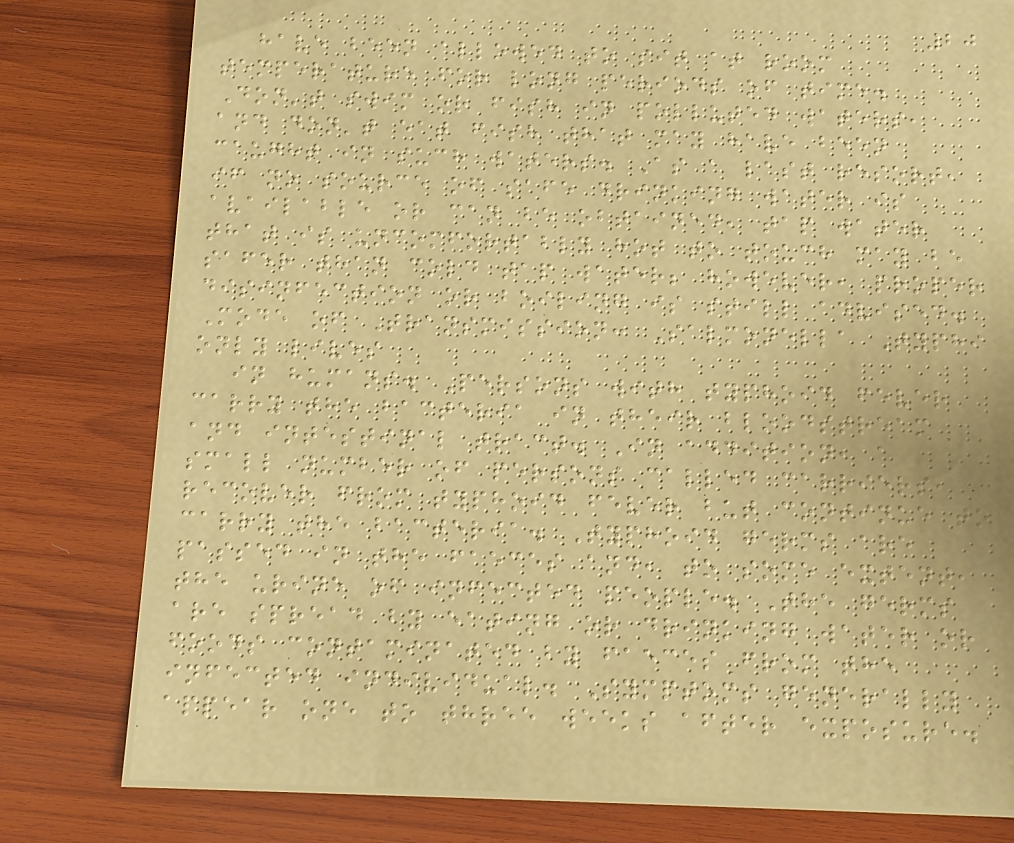20
have been allowed to sit at room
temperature for long periods of time.
Don't swim or fish in polluted waters,
and don't eat fish that may have been
caught in such waters. As a last resort,
if no source of safe drinking water is
available or can be obtained, tap water
that is uncomfortably hot to touch may be
safer than cold tap water; however, proper
disinfection or boiling is still advised.
Mode of Transmission: Salmonella Typhi
only lives
in humans. Persons with typhoid fever
carry the bacteria in their bloodstream
and intestinal tract. In addition, a
small number of persons called carriers,
recover from typhoid fever but continue to
carry the bacteria. Typhoid germs are
passed in the faeces and, to some extent,
the urine of infected people. The germs
are spread by eating or drinking water or
foods contaminated by faeces from the
infected individual. Symptoms generally
appear one to three weeks after exposure.
